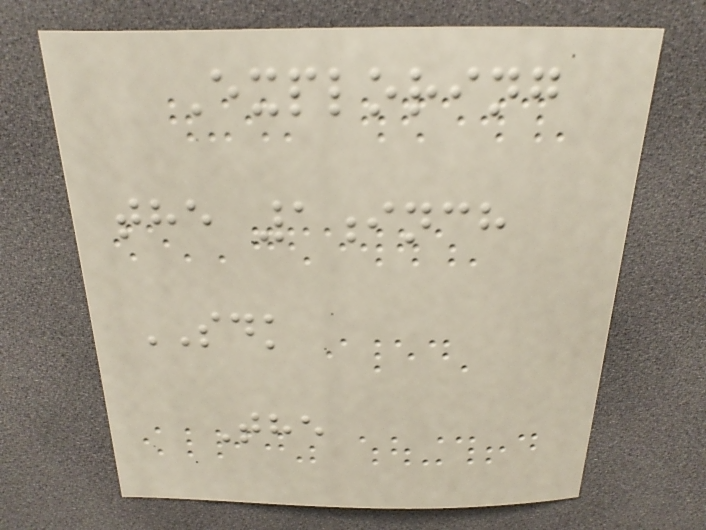Exploring
the 1inch
SDK
The
